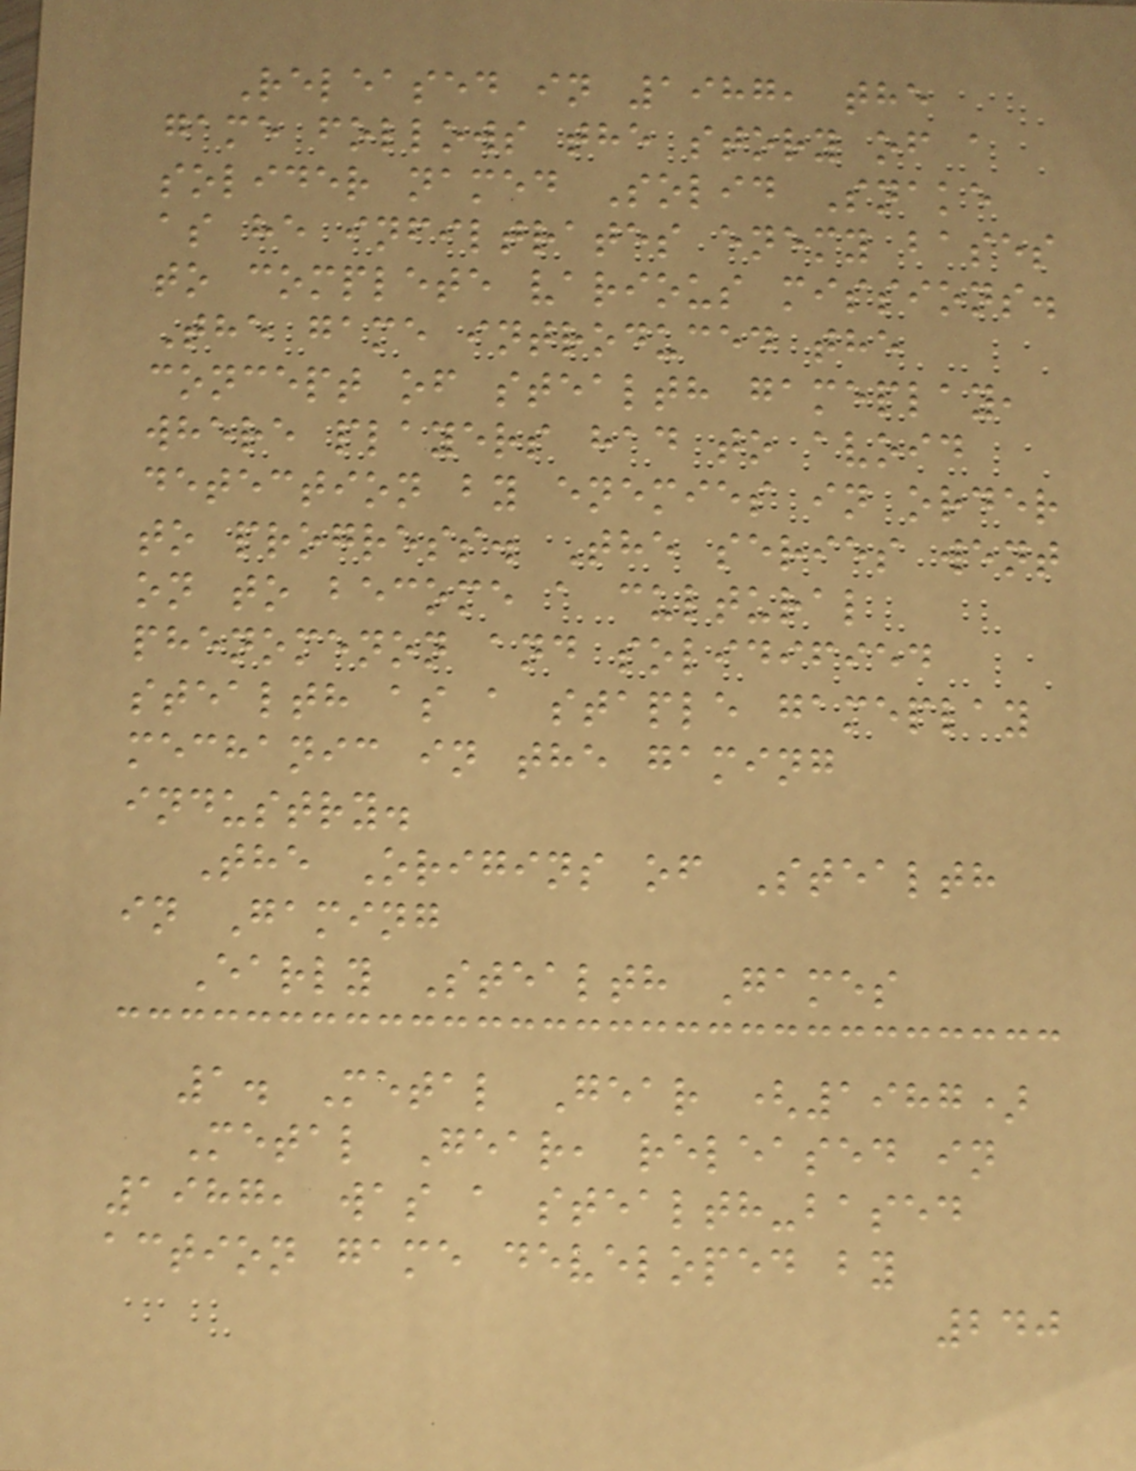Released in 1987, the
game follows the story of a
solider named Solid Snake
as he infiltrates enemy bases
to complete various missions.
The game introduced the
concept of stealth gameplay,
where players had to avoid
detection by enemies in order
to progress. The series went
on to become a cultural
phenomenon and solidified
stealth as a staple gameplay
mechanic in the gaming
industry.
The Origins of Stealth
in Gaming
Early Stealth Games
1. Metal Gear (1987)
Metal Gear, released in
1987, was a stealth-based
action game developed by
240
